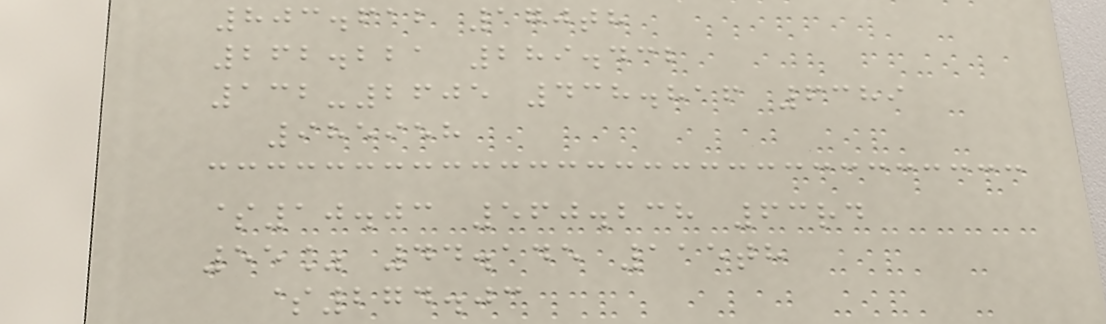803.612 170th
262.221 289.432
132-2605 438.816 6389
985958
$10.03 560.238 63rd
55% 44.145 115th
$274.03
